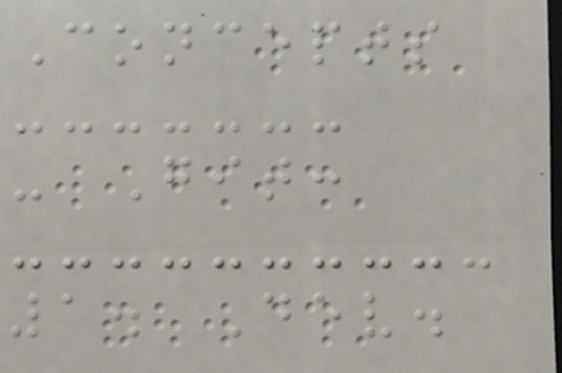Concepts
- Git:
1. Dev.
